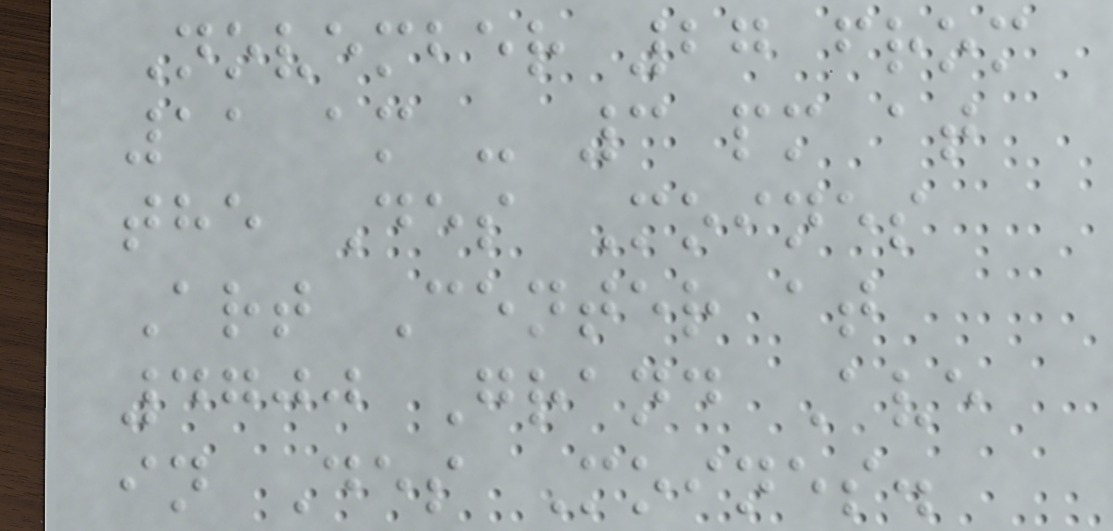November 27 from
11 am - 3 pm at
the Des Moines
Art Center at
4700 Grand Ave
in Des Moines.
